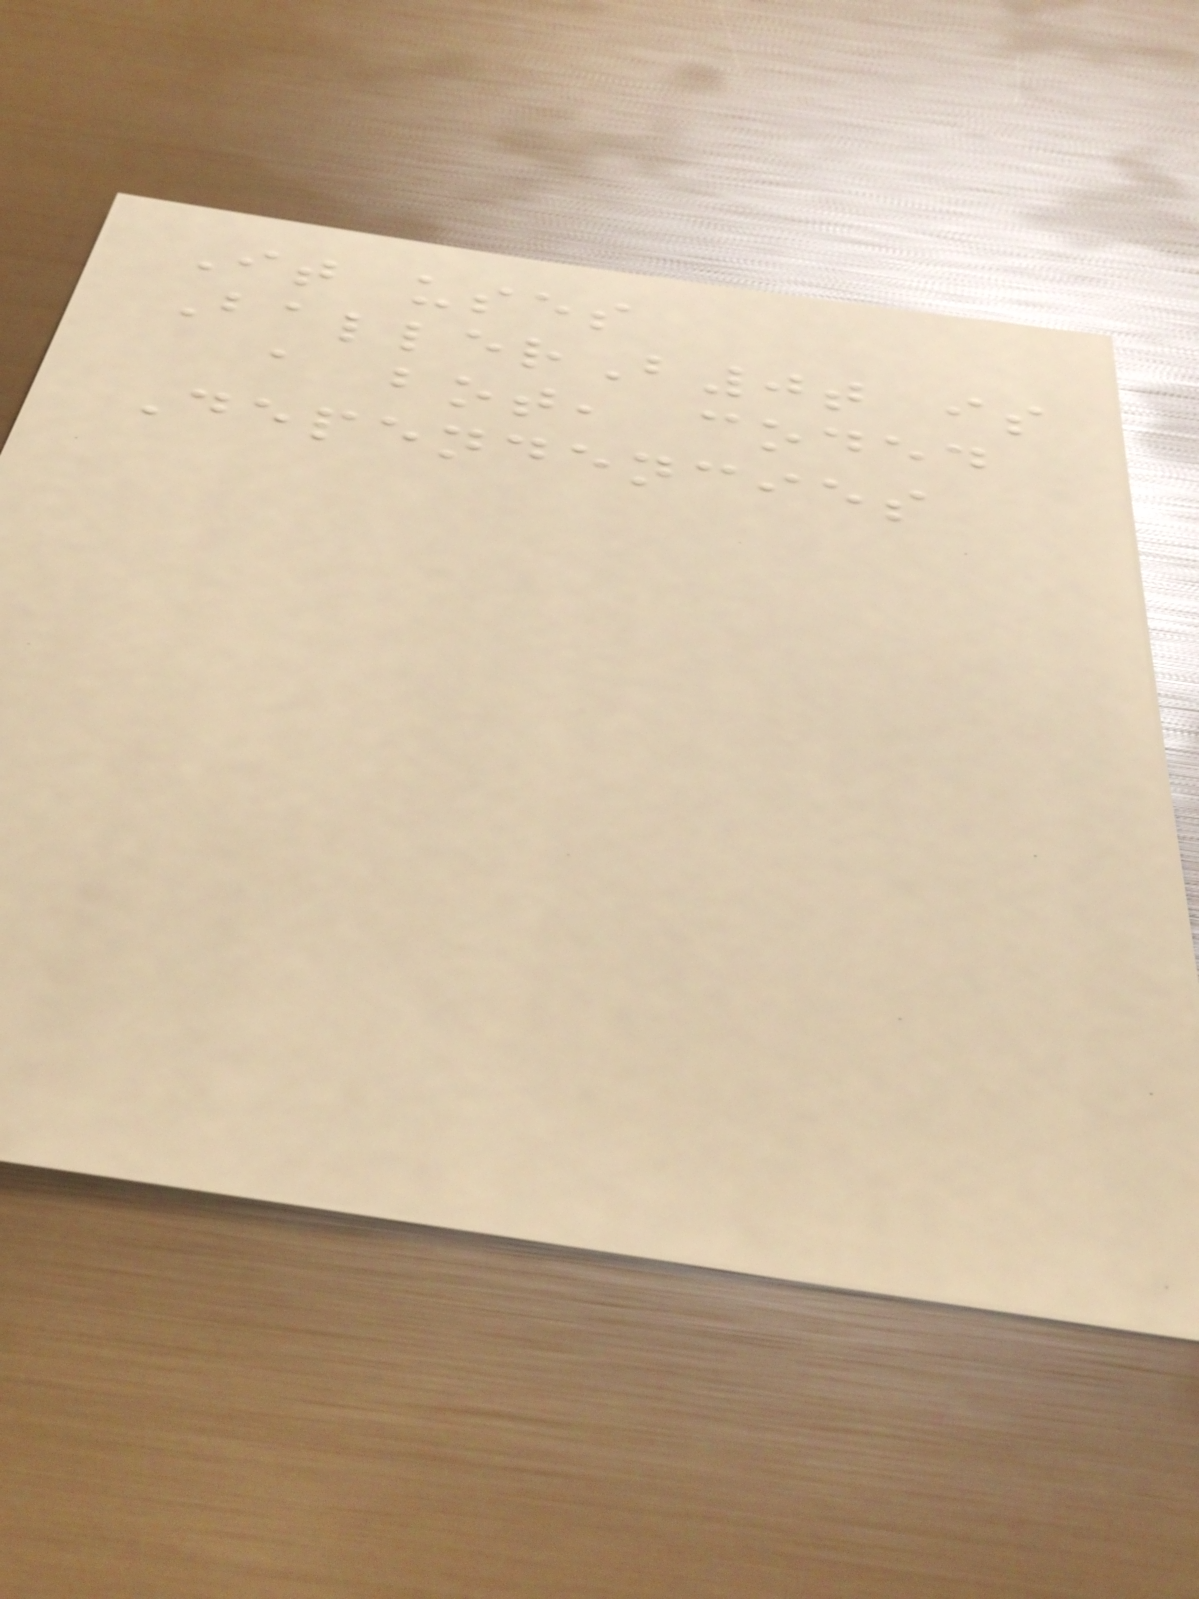It uses
BallerB0t is
a bot, coded
Dependencies
